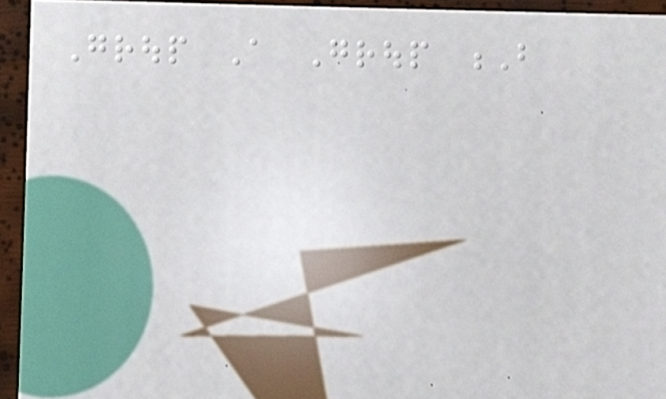Group A Group B
